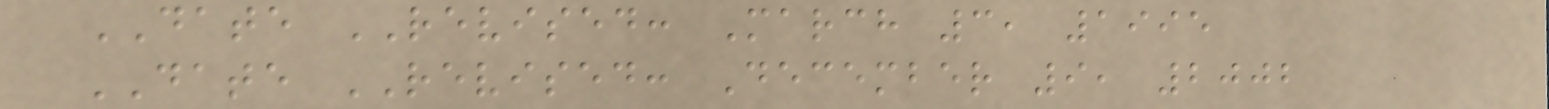DATE REVISED: March 3, 1995
DATE REVISED: December 9, 2002
